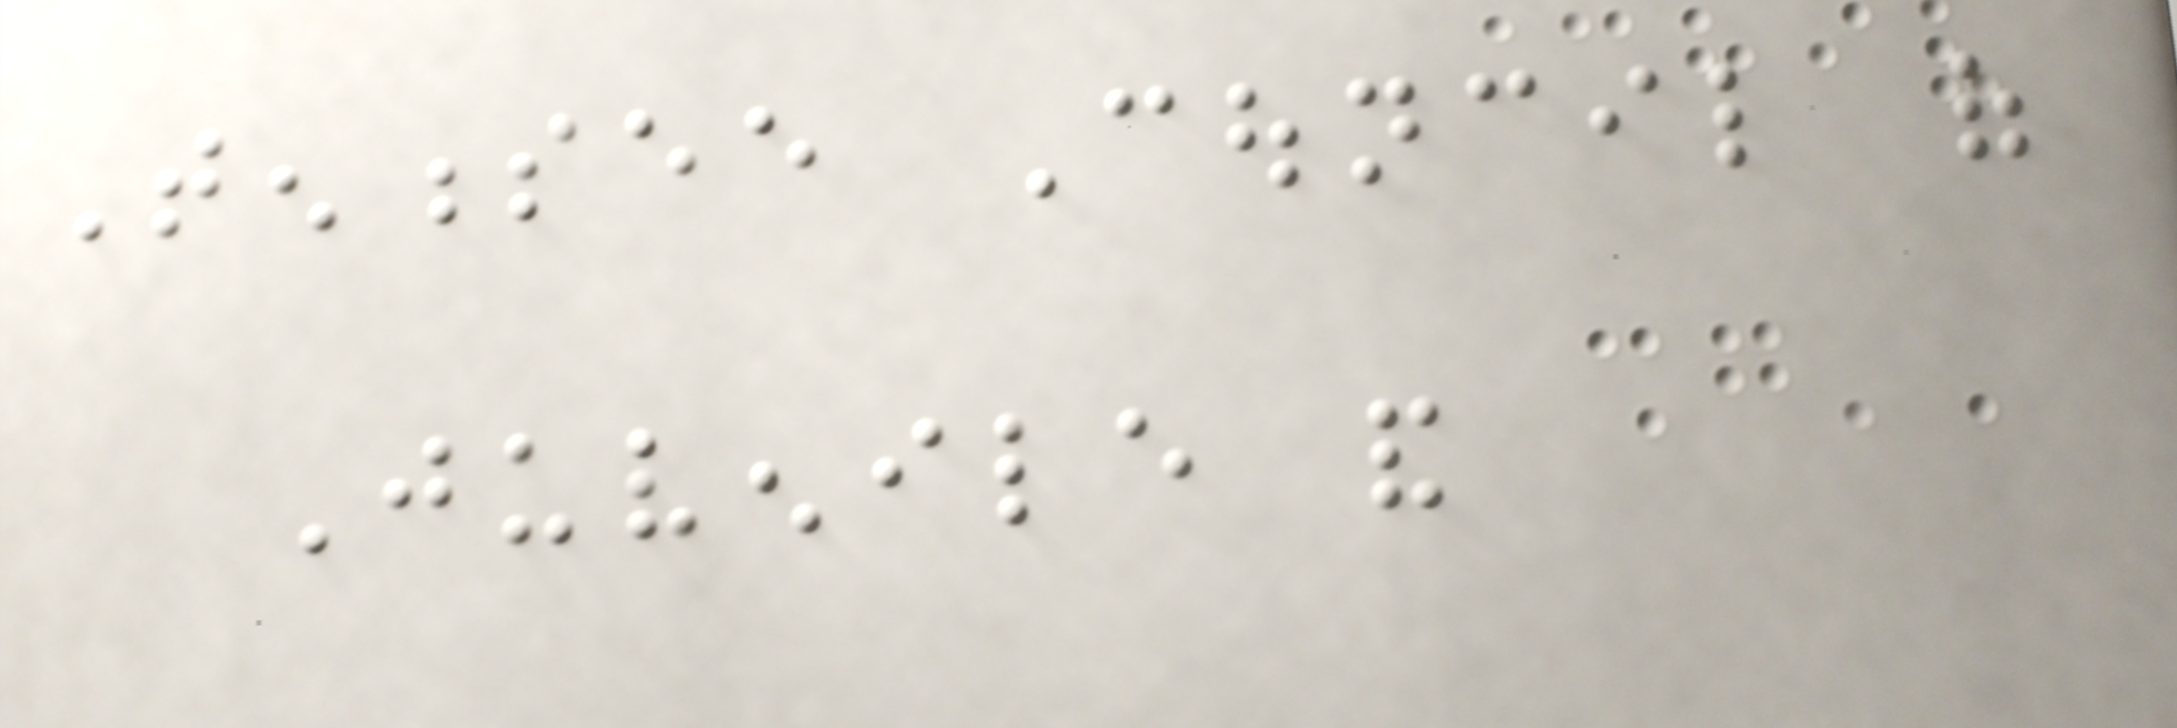Tennessee Council of
Juvenile and
